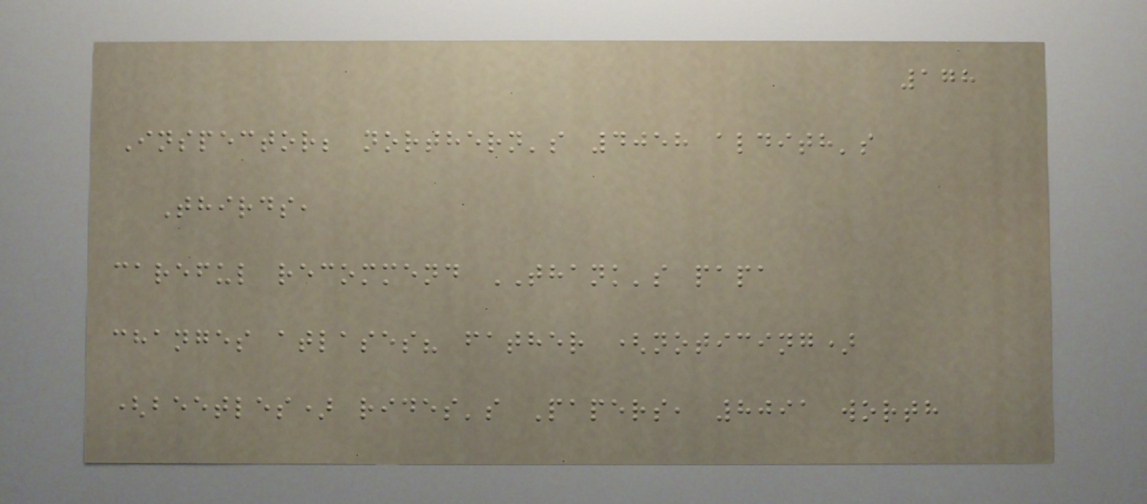178
Inspector; northern's 4058 aldith's
Thirds,
careful recommend THANK's papa
changes atlases? father (noticing)
(beetles) rides's Papers, 8091 worth
